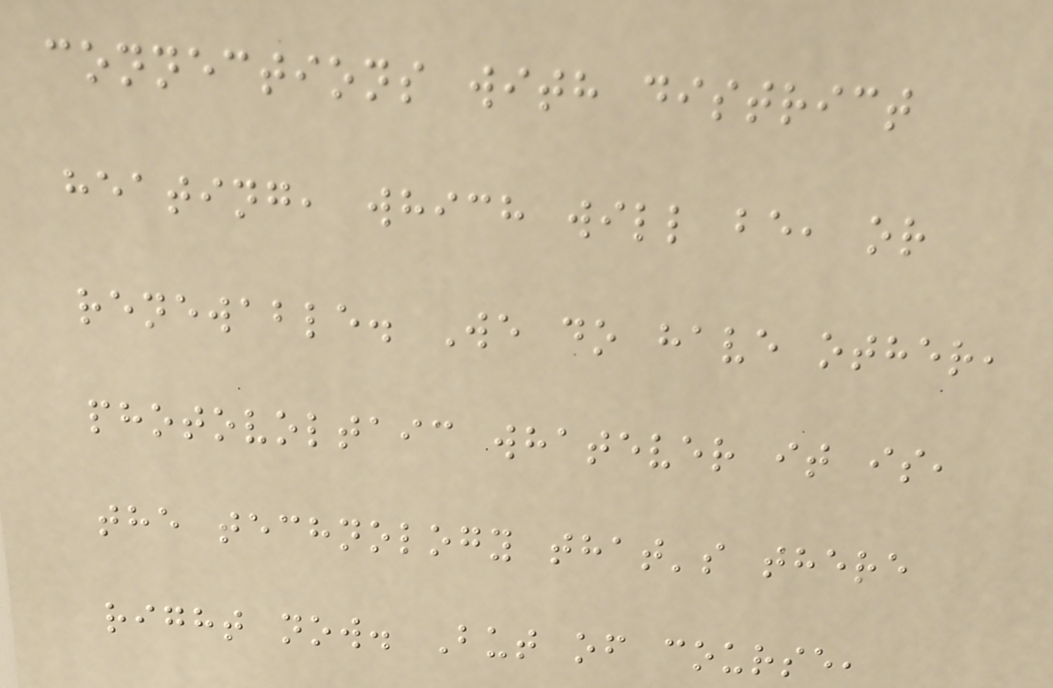connections with district
heating, which will be, or
renewable. We do have other,
photovoltaic whatever it is,
the technology that's there
right now. But of course,
